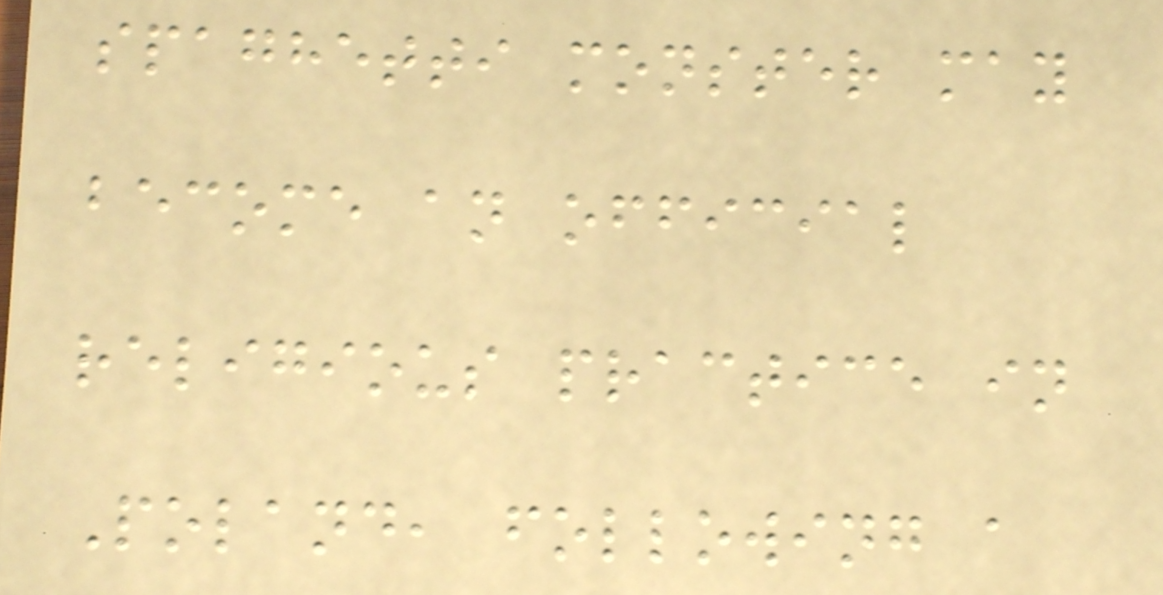spaghetti monster may
become an official
religious practice in
Poland, following a
